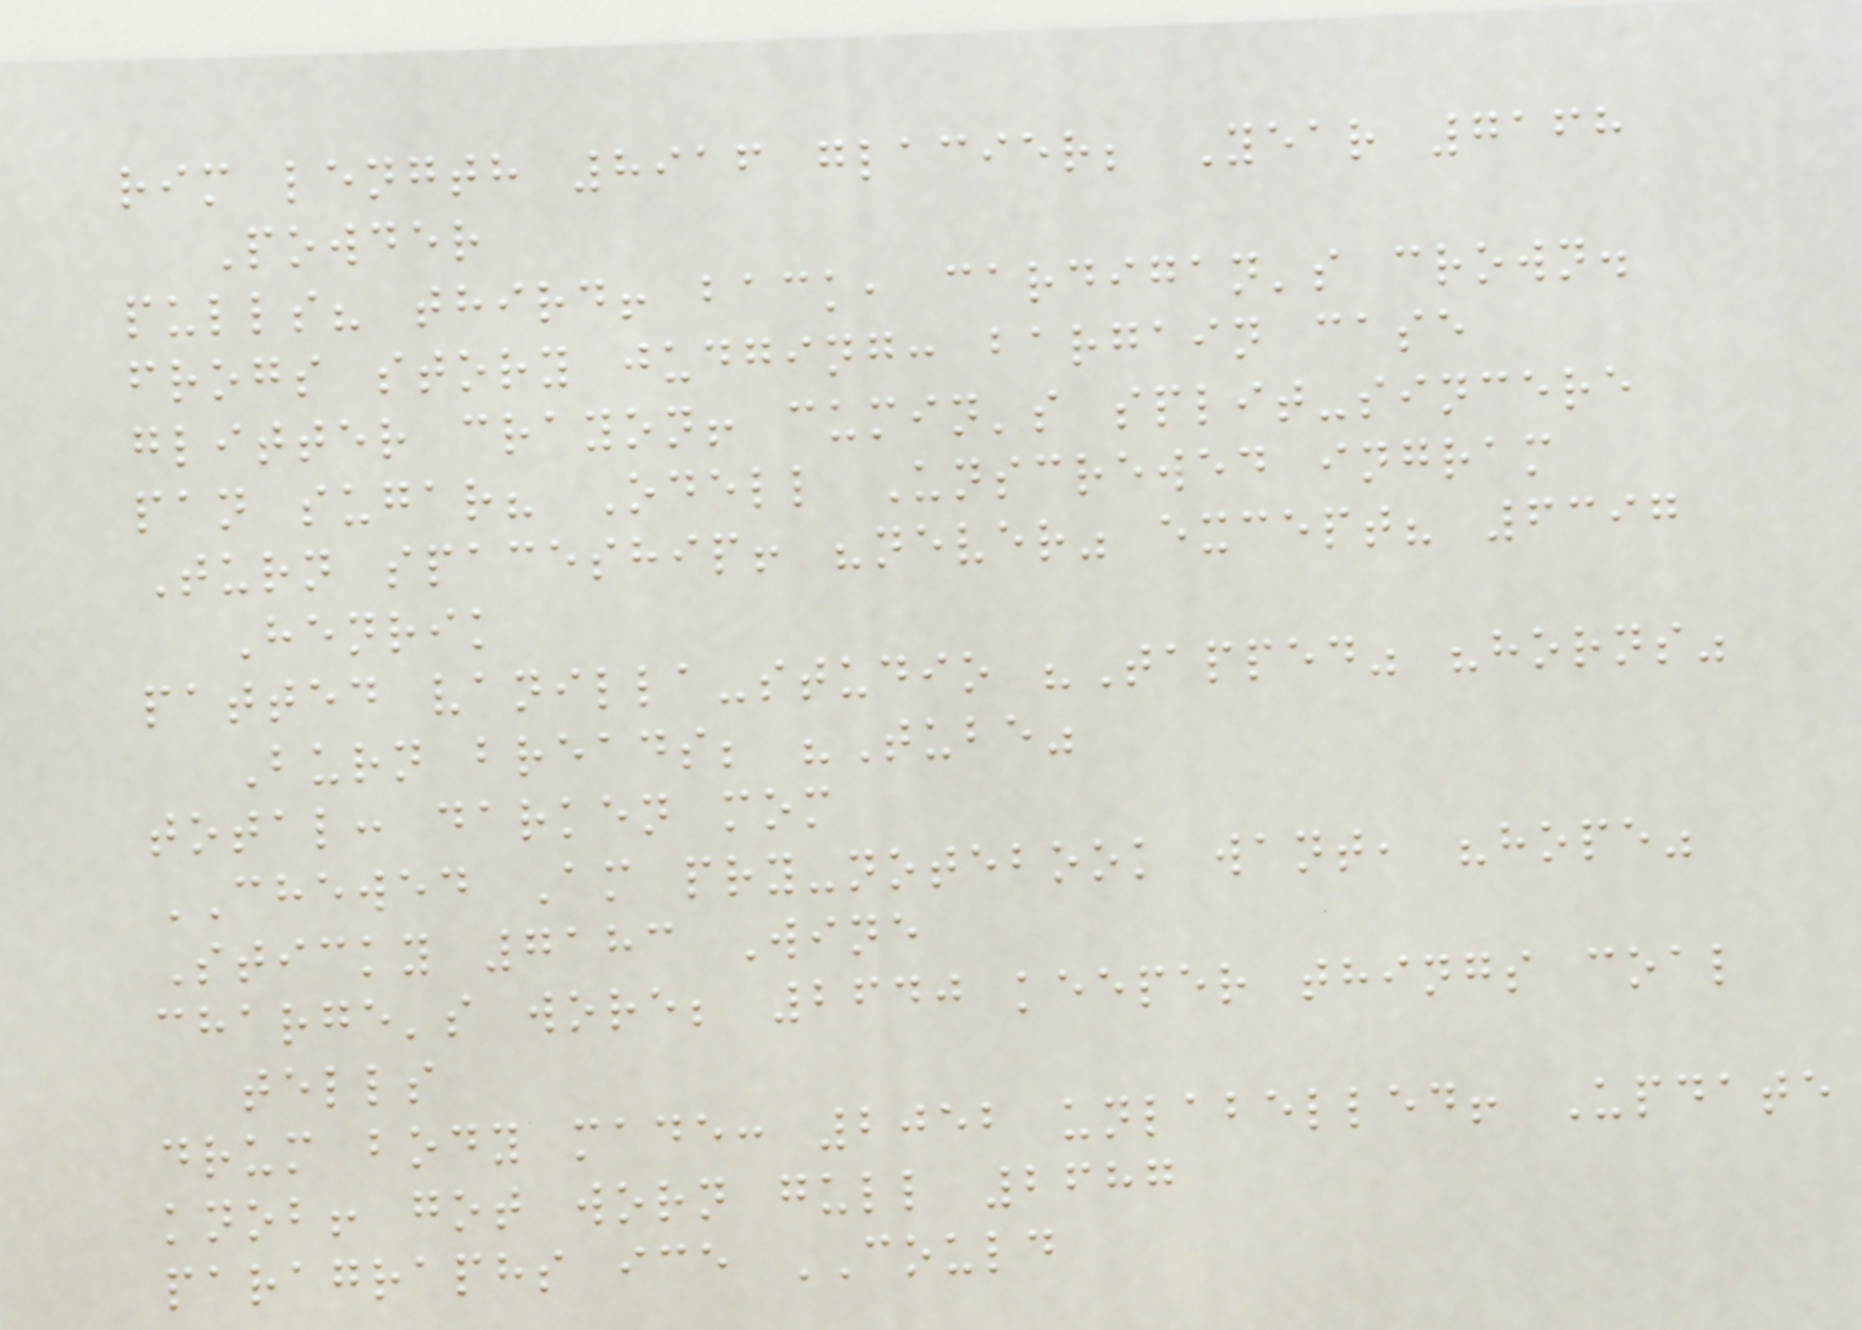rim length 8916 glacier; Year 7168
Powder
pulls? third! back, cardigan's crown.
frogs story judging: bargain case
glitter crayon! cumin's split-sincere
pan sugar? Odell Unscrewed ingram
Turn spaceship! "never" except? 6397
Henrik
patted vanilla-studio "Tapped" "horns"
Burn breads; "Tube"
total: darken mom
CHEWED Am pry-notebook want, "hope"
Sticky 7183 Wine
charge's wore; 2640 keeper things coal
tells
drum body made: 2052 unlabelled! Update
knob! got worn gull 2687
paragraphs ice COULD
